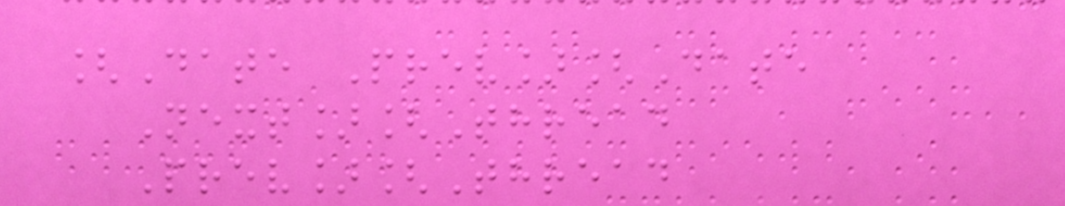[Date Prev][Date
Next][Thread
Prev][Thread
